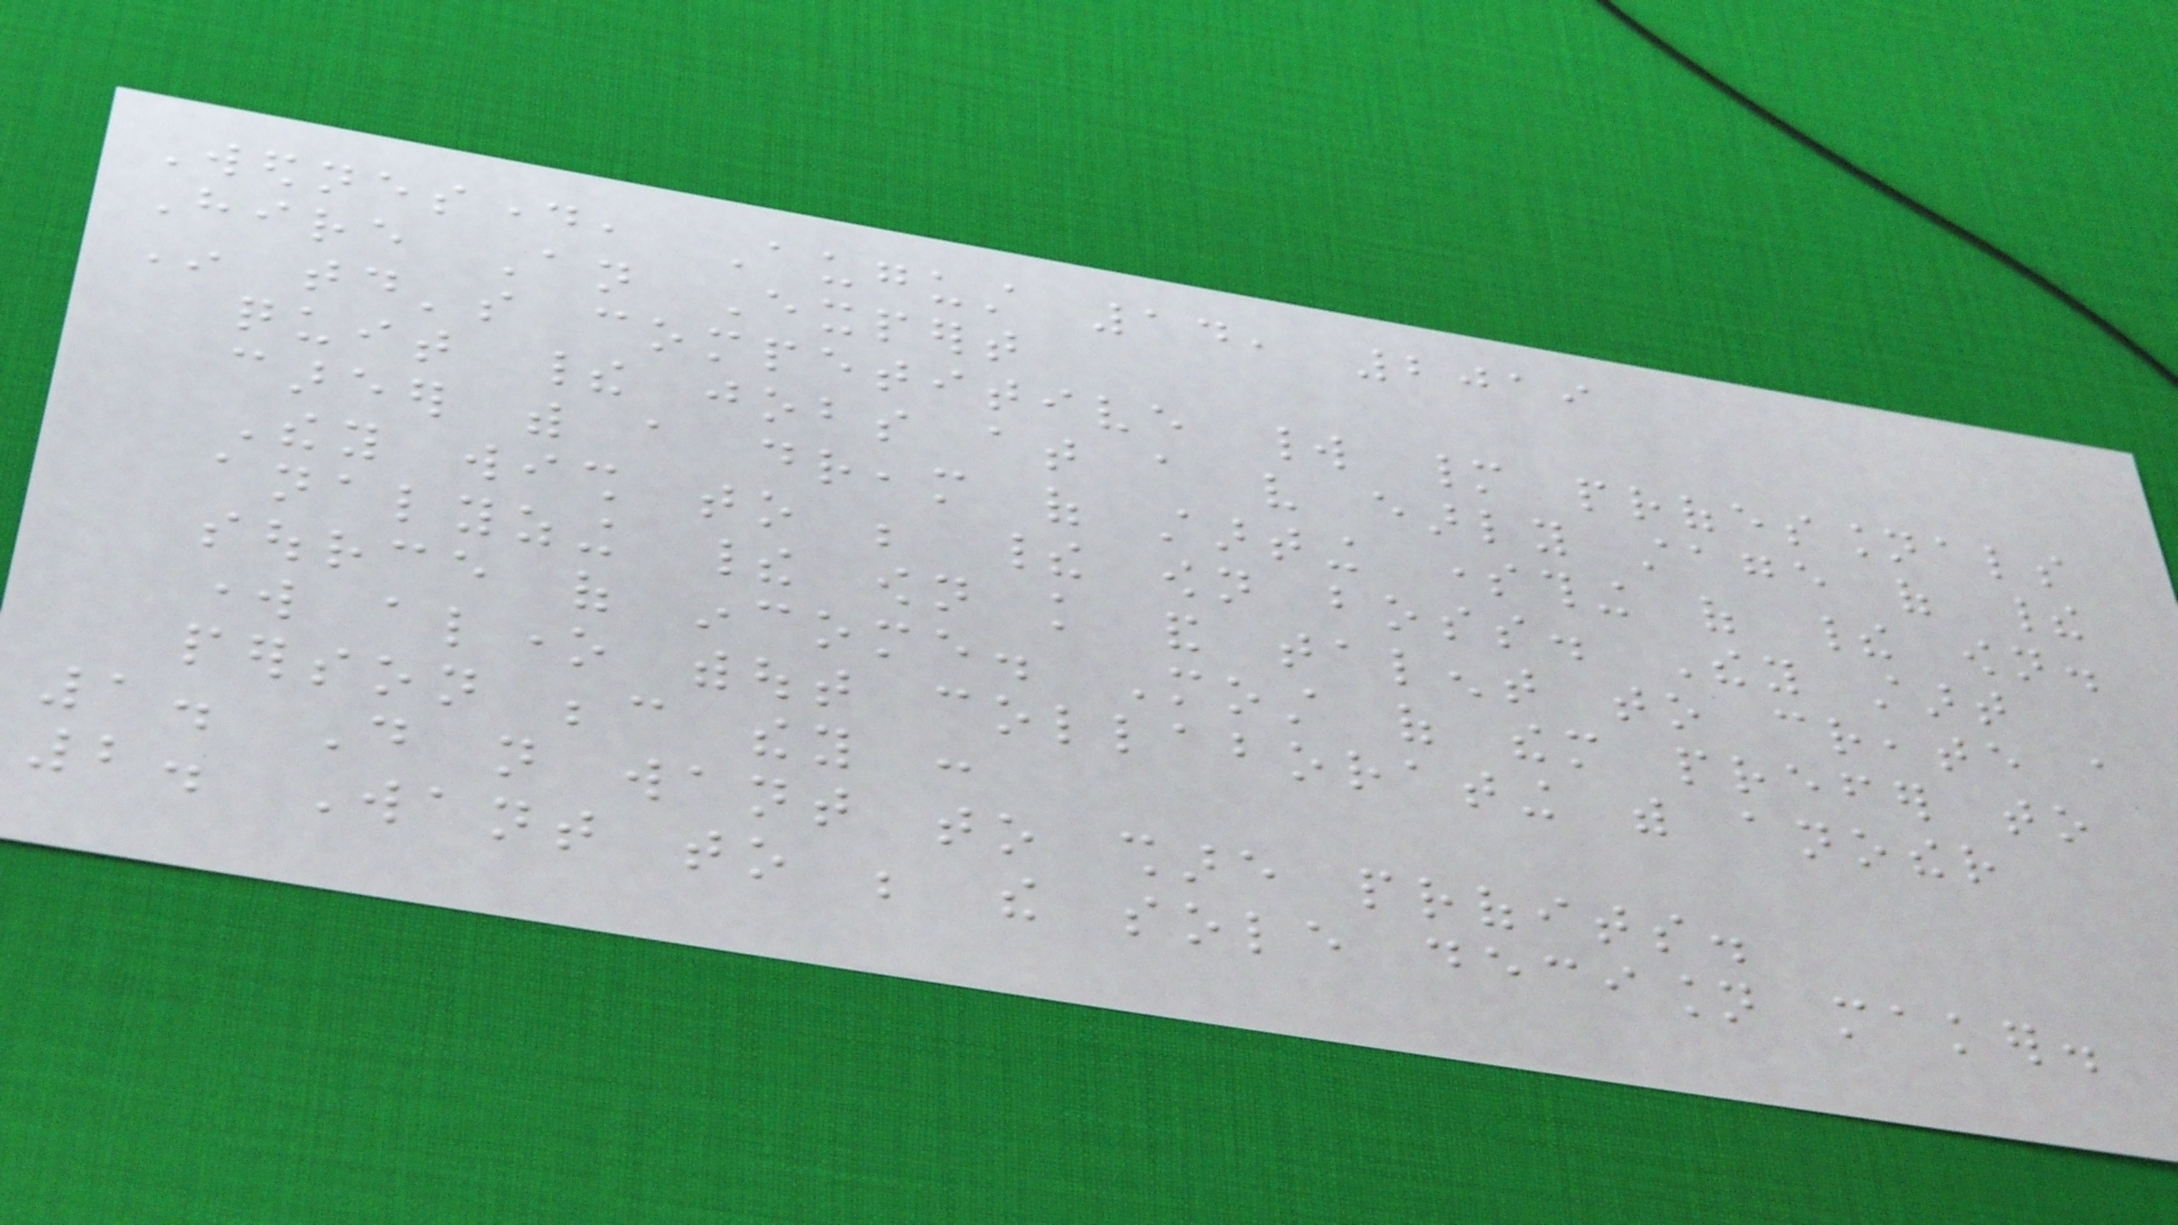Wednesday, August 14, 2019
Hire An Expert
In today's competitive world many professionals
quit their jobs at a very early stage of their
career with a dream of starting something of their own.
They wish to be their own boss. They start
analyzing their own knowledge and talent to create a
source of income. Most of them prefer to
work alone without collaborating with another
person because they :
1. Do not want to share profits.
2. Want to be the sole decision maker.
